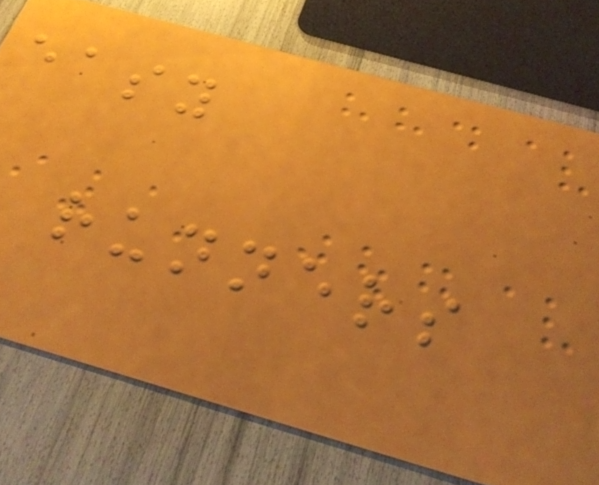easy
runners
